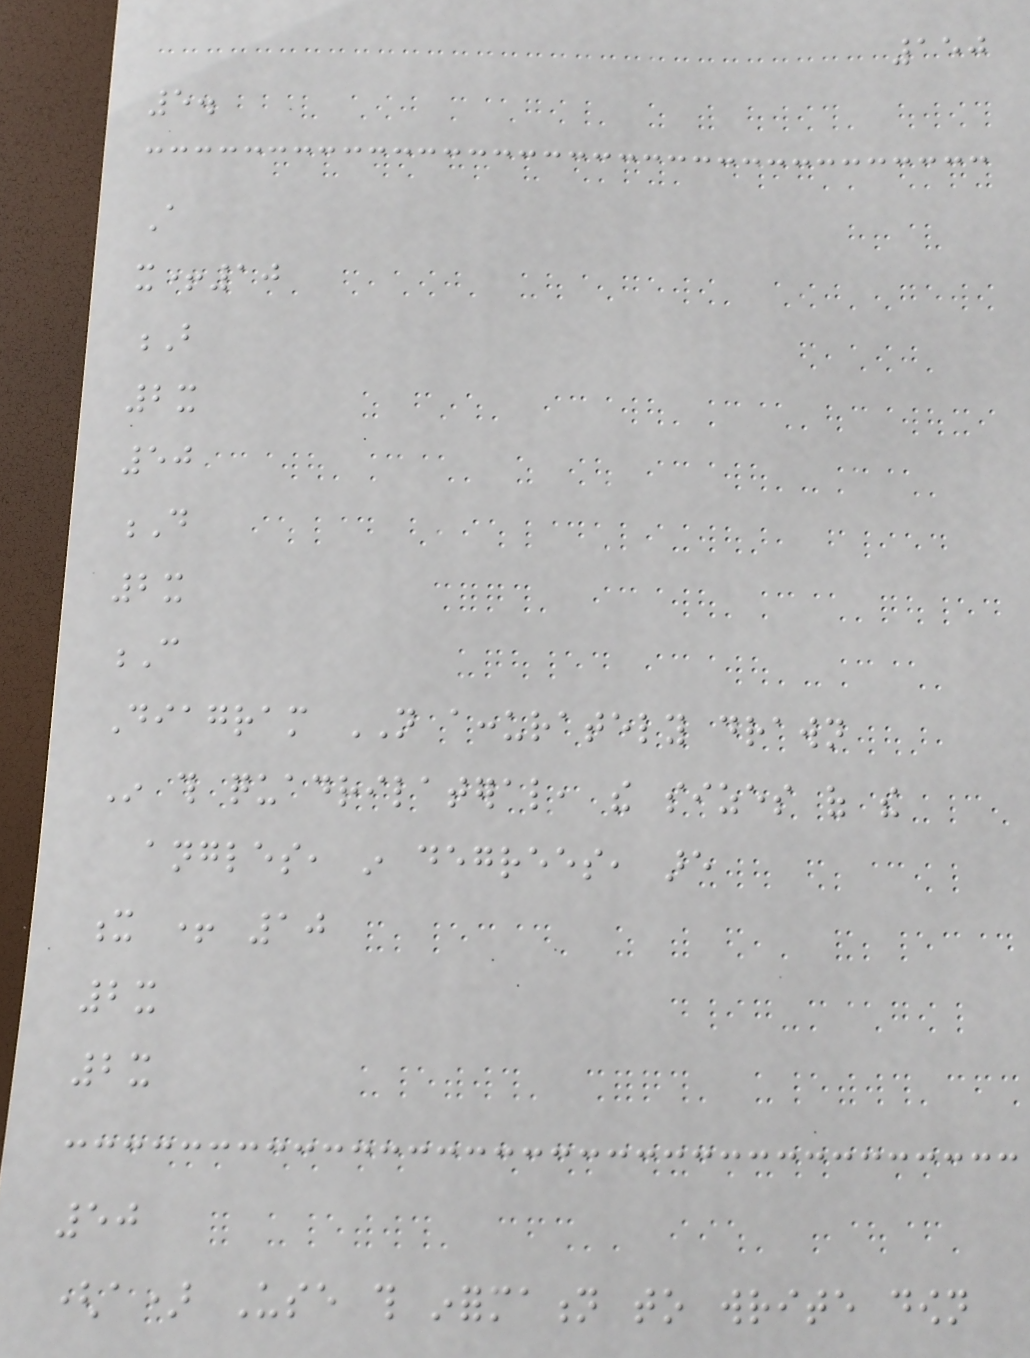150
5.
A
x+10
B
2x
50
D
2x
C
Diagram NOT accurately drawn
In this quadrilateral, the sizes of the
angles, in degrees, are
x + 10
2x
2x
50
(a) Use this information to write down
